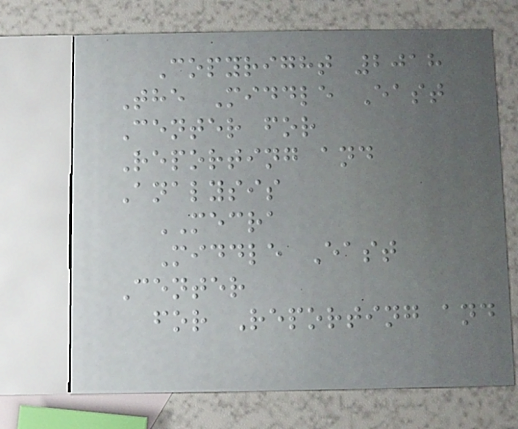Copyright 2018
The Middle East
Center for
Reporting and
Analysis
MECRA
Middle East
Center
for Reporting and
